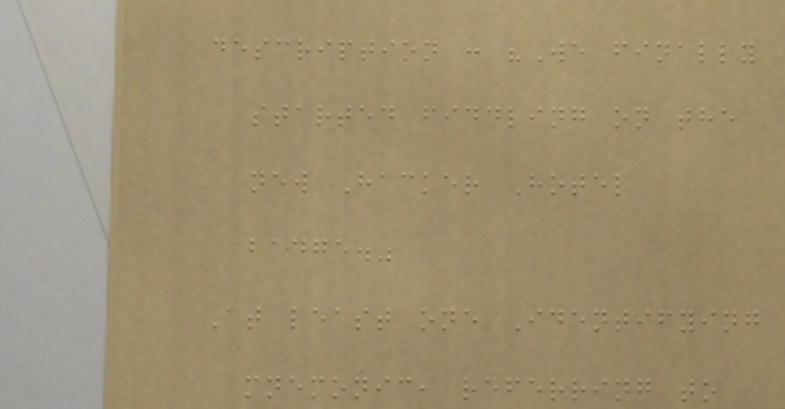description : "We finally
started fiddling on the
new Hacker Hotel
badge."
At least one Identifying
mnemonic, referring to
